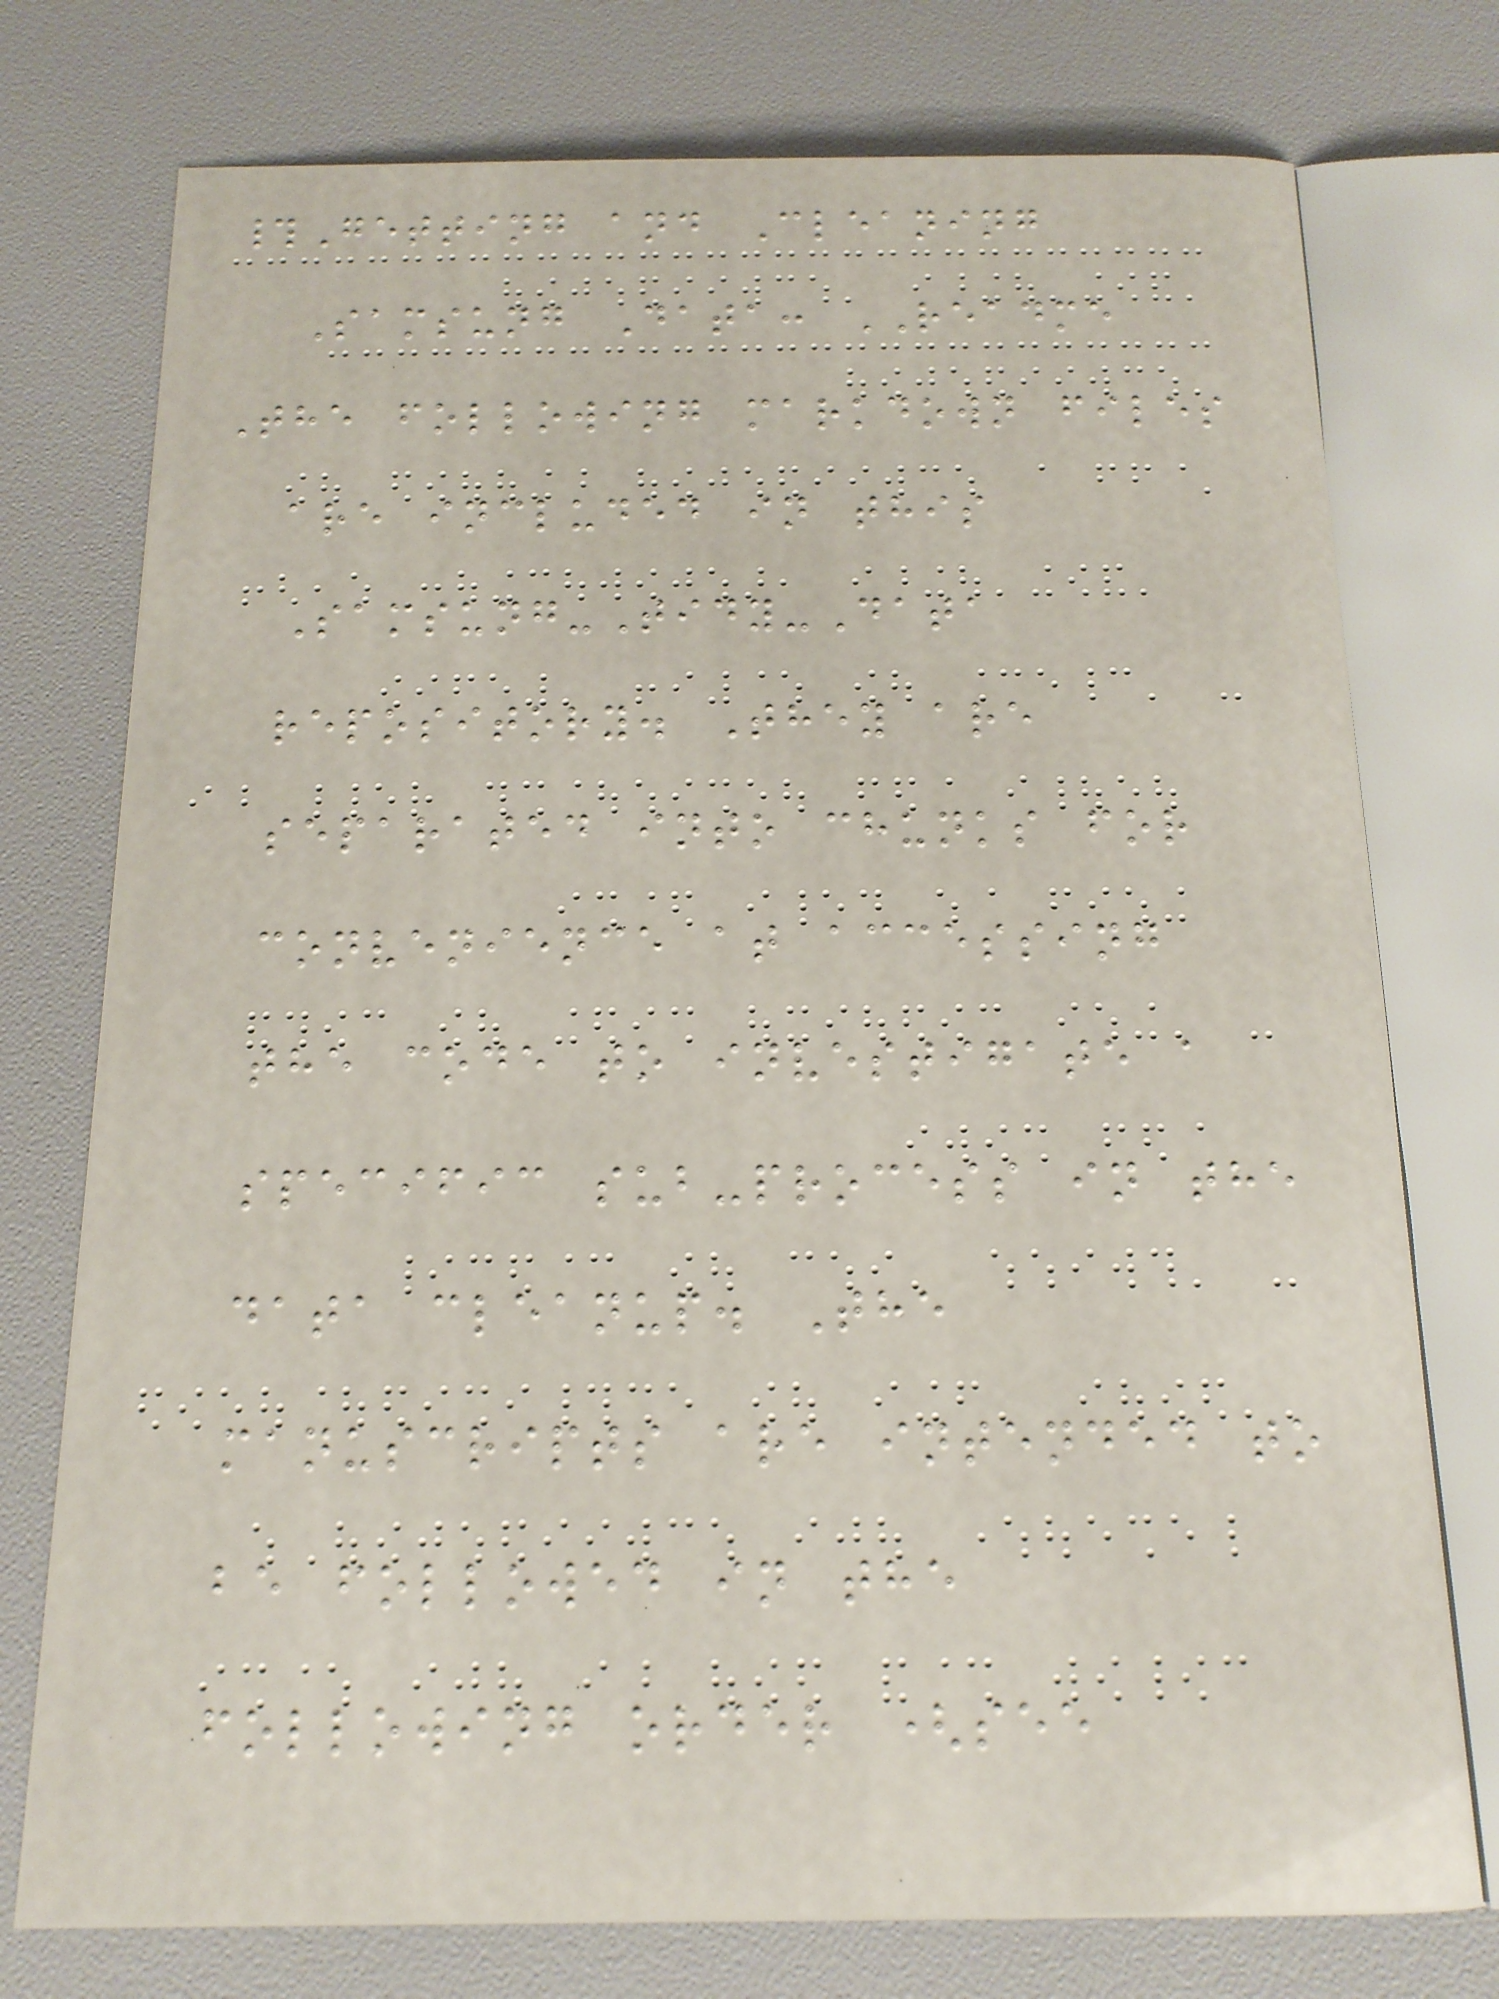#Getting and Cleaning
Samsung Data: README
The following markdown files
are included in this
Samsung-Tidy-Data
repository. They are
separated into chunks for
convenience at accessing
the code to investigate a
specific sub-process in the
data cleanup. The
manuscripts are intended to
be followed in the
following order (see
